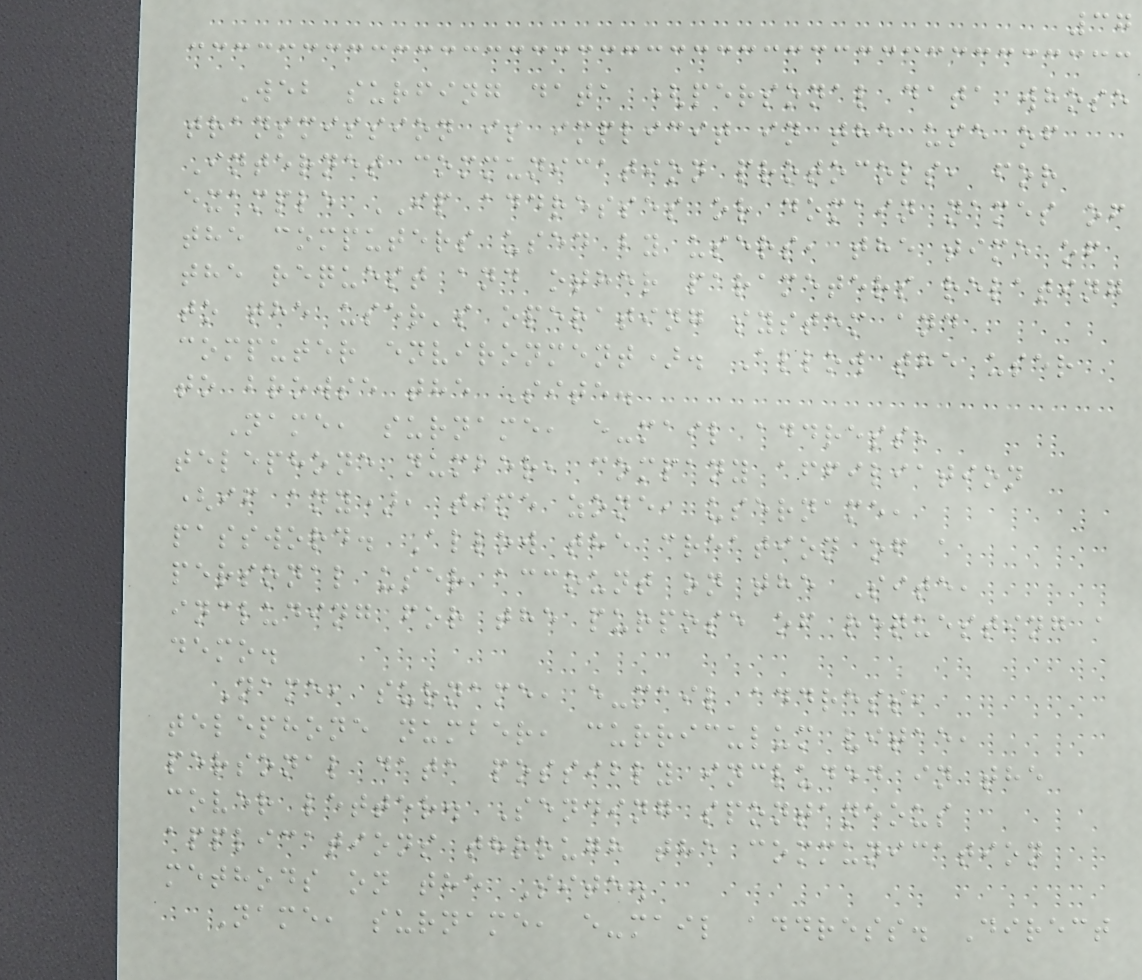37
Web surfing data (personal data whose
transmission is implicit in the use of
Internet communication protocols, for
example IP addresses or domain names of
the computers used by users, the time of
the request and other parameters relating
to the user's operating system and
computer environment). Allow the user
to browse the Site.
Name, surname, e-mail address,
telephone number, company affiliation
(if any), time zone, username,
password. Allow the creation of a
personal user account on the Site,
including for the purpose of requesting a
demo.
Name, surname, e-mail address,
telephone number, curriculum vitae,
personal data possibly included in the
cover letter. Sending spontaneous
applications through the communication
methods on the Site.
Name, surname, e-mail address. Direct
